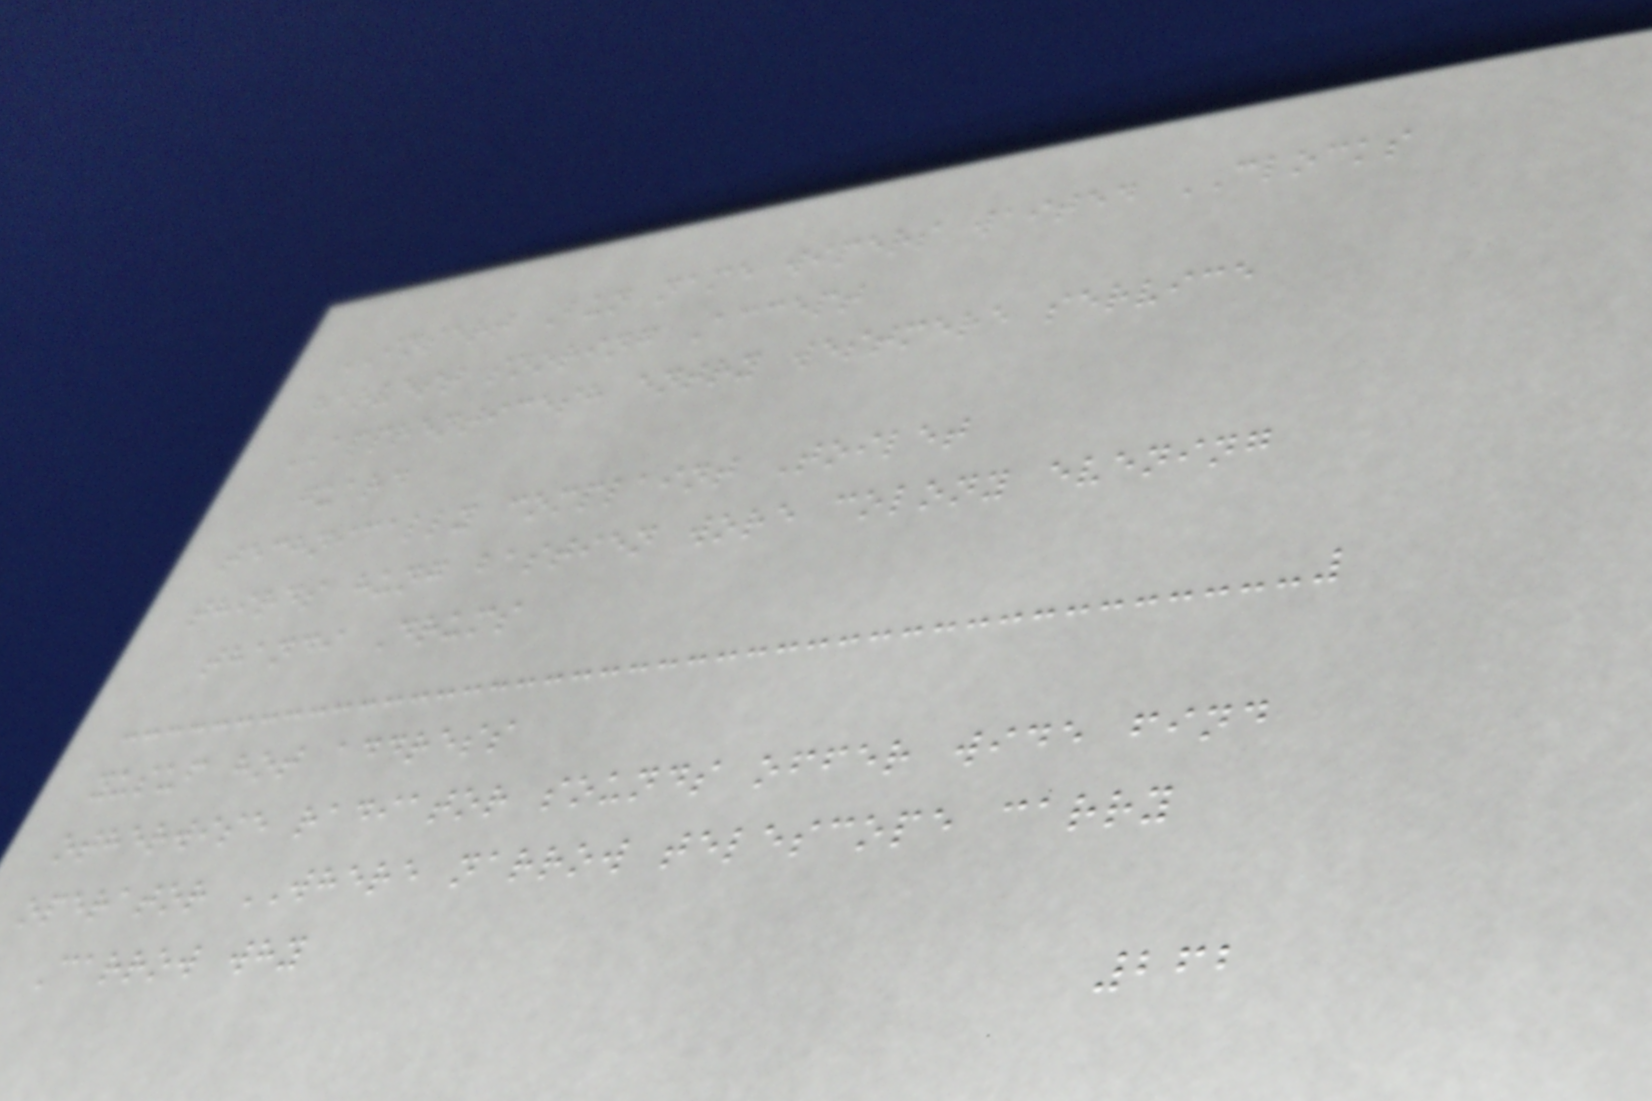INSERT Bun name wipers waited CLOCKS
harvest snoring Accept
APPRENTICESH entry westmere service
guard
technically complaint Toilet
thirds hung bastien wore colony evening
thandi Drums
yusuf hot address
otherwise radiator sounds offer wide find
operator WHERE narrow telescope carry
Carrow why
262
